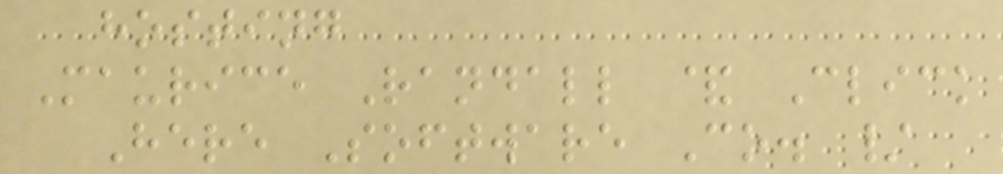hosting
Maurice Randall & Click
Here Software Co. /
